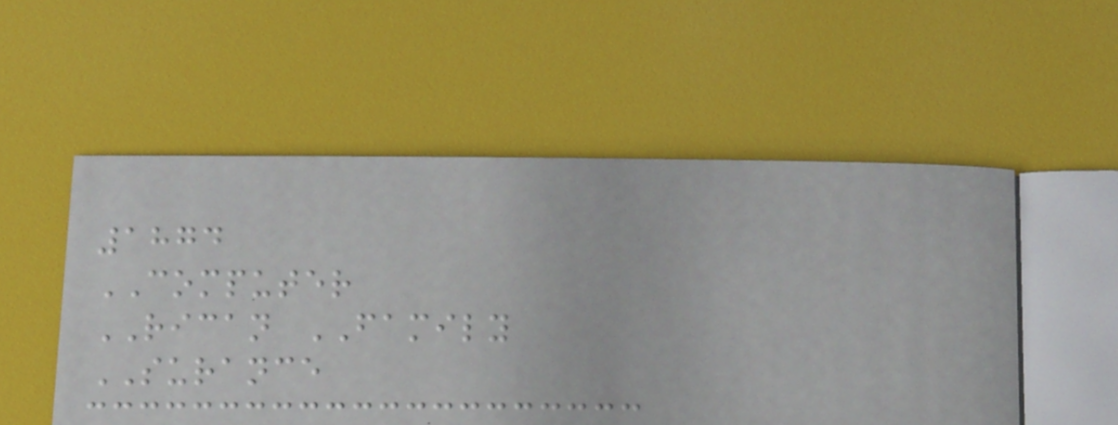1874
COMPUTER
RICAN FAMILY
SURANCE
